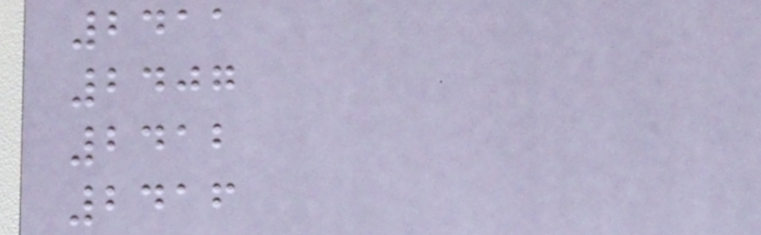2411
2407
2412
2416
